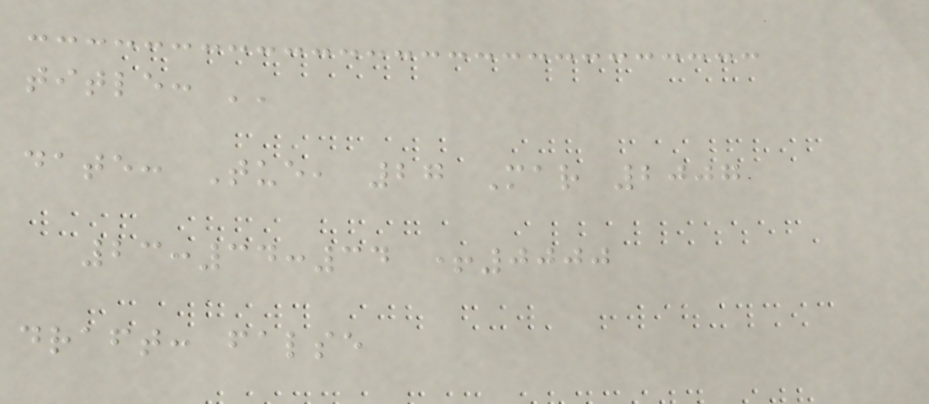title: ''
date: Tue, 27 Mar 2007
23:34:34 +0000
draft: false
